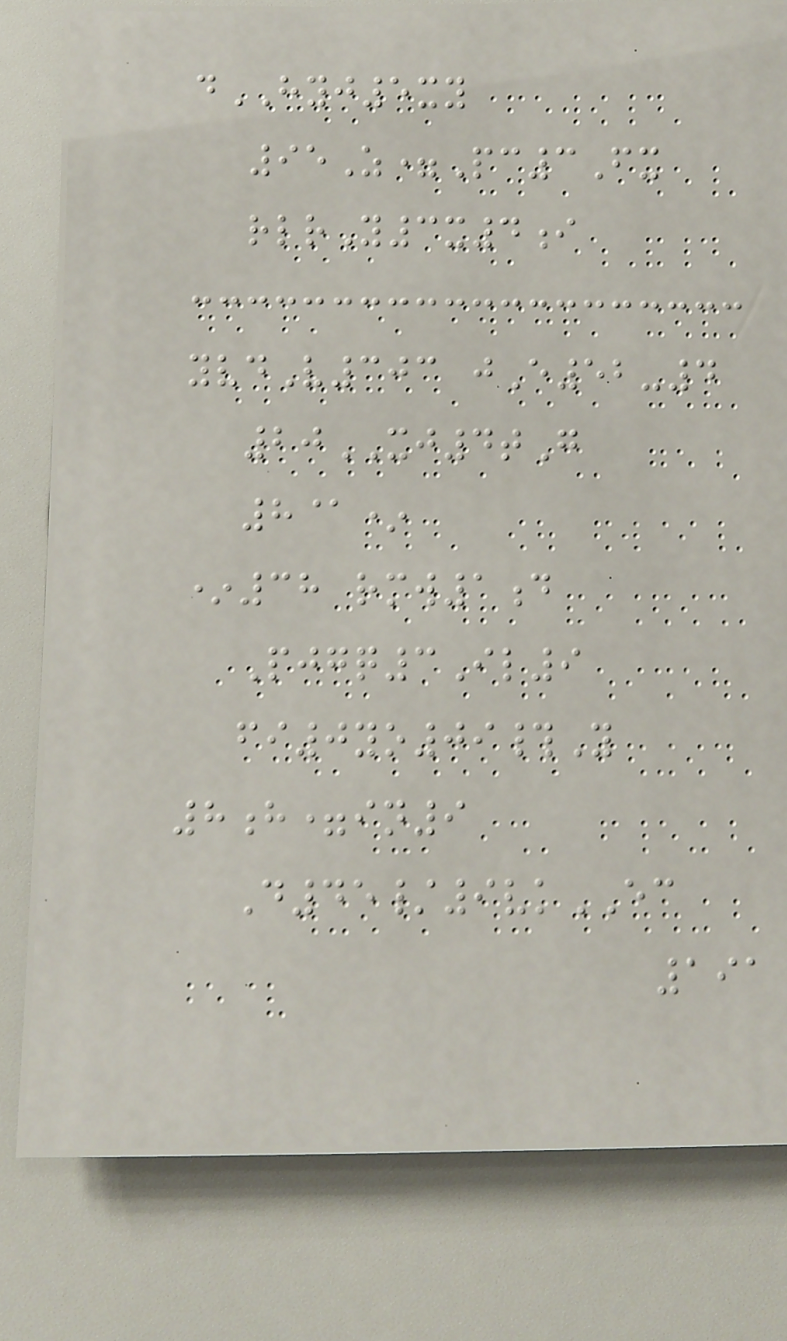dHYJ5xy
95Z=Pc3Fx
rlrY3x4i
yvdV303 jE52-4
20XJ4tG
8@*
*38 rmw1d
Pjgq3Il9
fi0yo09#Y
8h=in9
D45/9vkEC
191
